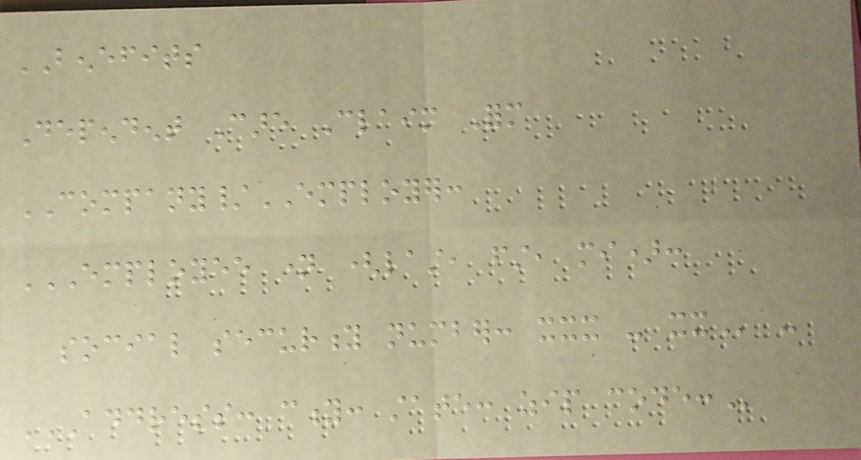BENEFITS
Dependent Care Claim Form
COMPANY/EMPLOYER:
EMPLOYEE NAME (LAST, FIRST, MI):
SOCIAL SECURITY NUMBER: XXX - XX -
ADDRESS: CITY: STATE: ZIP CODE:
